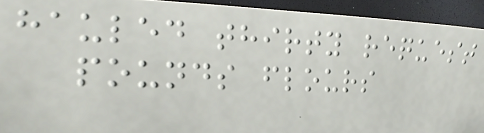hauled thirty request
pounds flours
